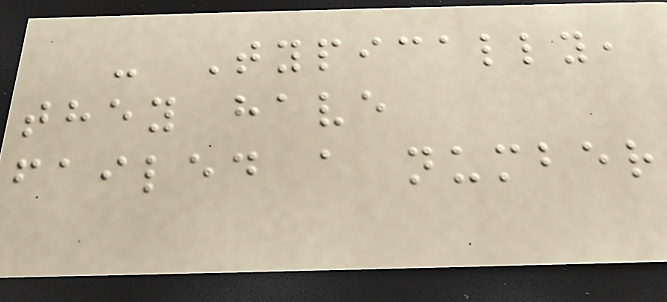- Typically,
they have
failed a number
